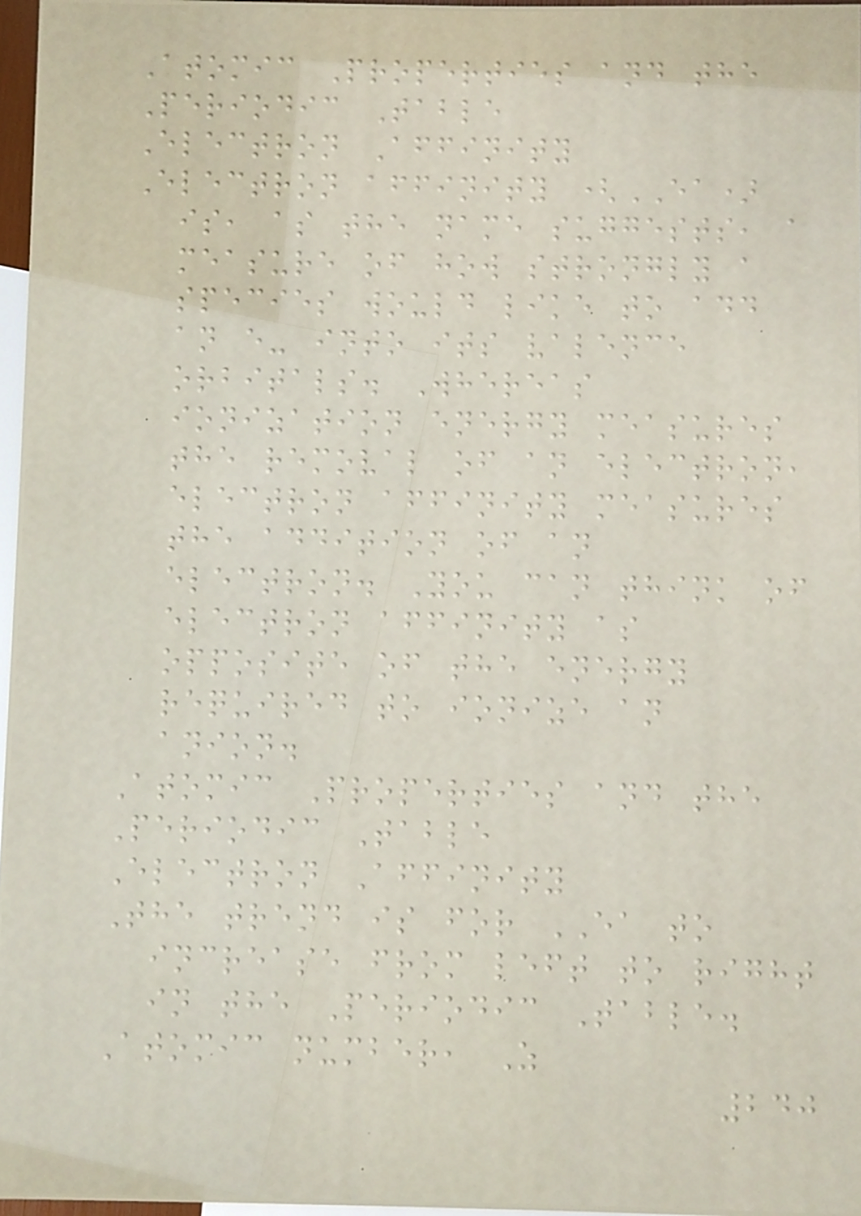Atomic Properties and the
Periodic Table
Electron Affinity
Electron affinity (EA)
is, as the name suggests, a
measure of how strongly a
species would like to add
an e- into its valence
orbitals. Whereas
ionization energy measures
the removal of an electron,
electron affinity measures
the addition of an
electron. You can think of
electron affinity as
opposite of the energy
required to ionize an
anion.
Atomic Properties and the
Periodic Table
Electron Affinity
The trend is for EA to
increase from left to right
in the Periodic Table.
Atomic number, Z
240
